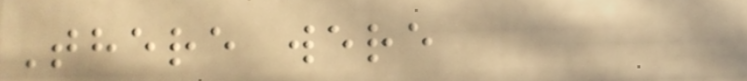There were
